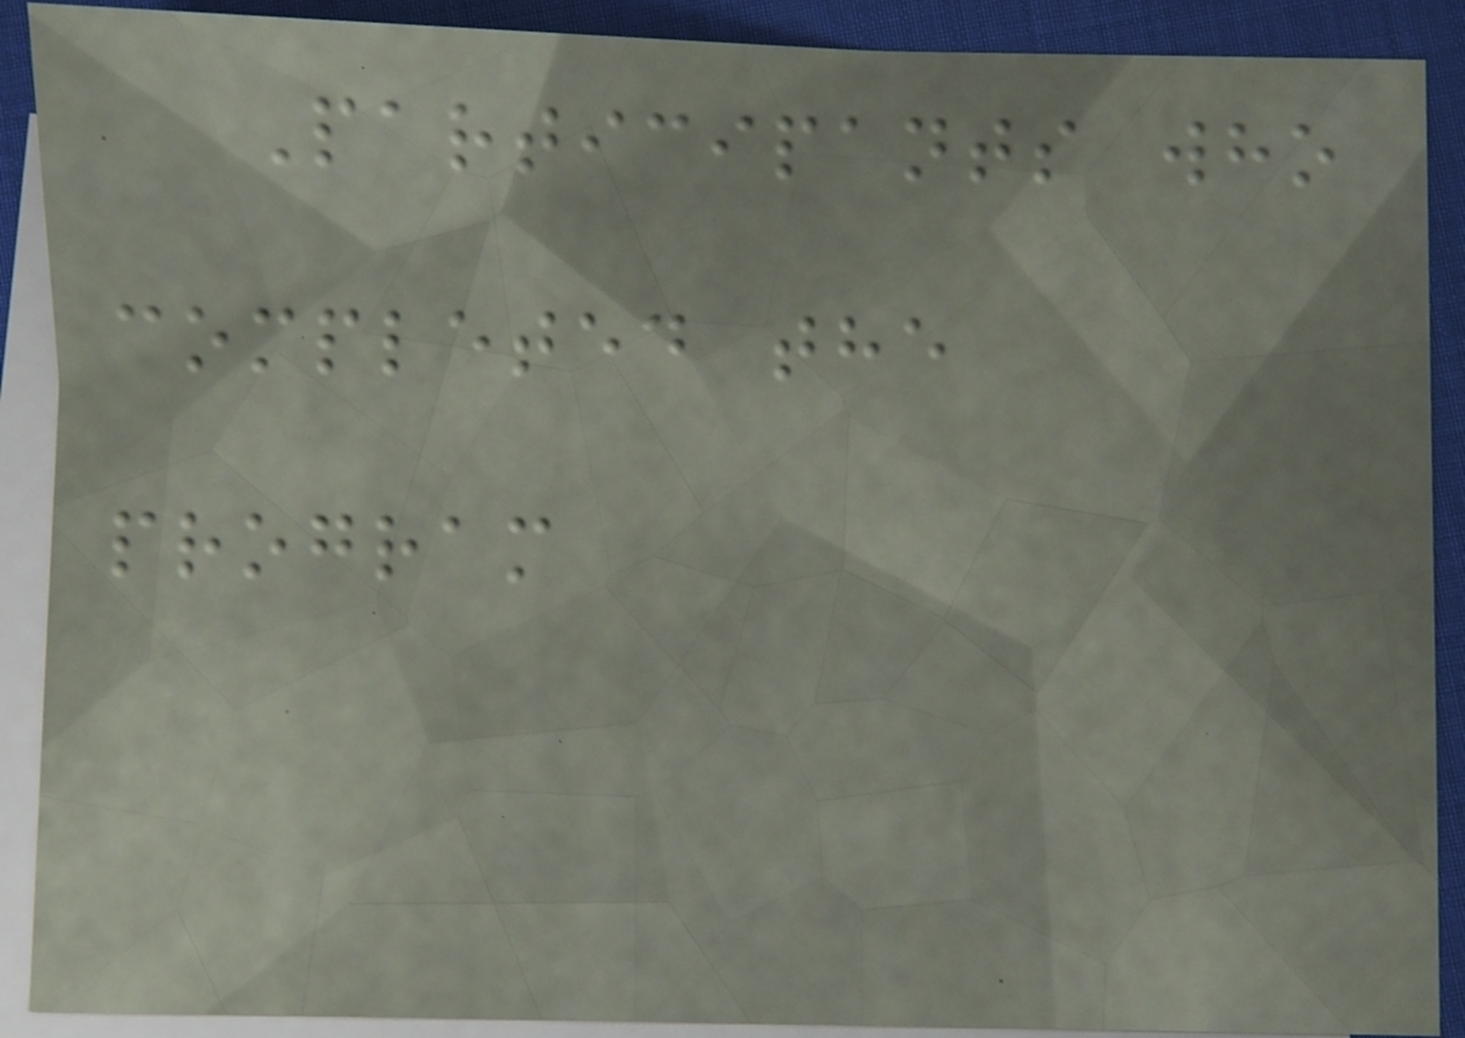Participants who
completed the
program
